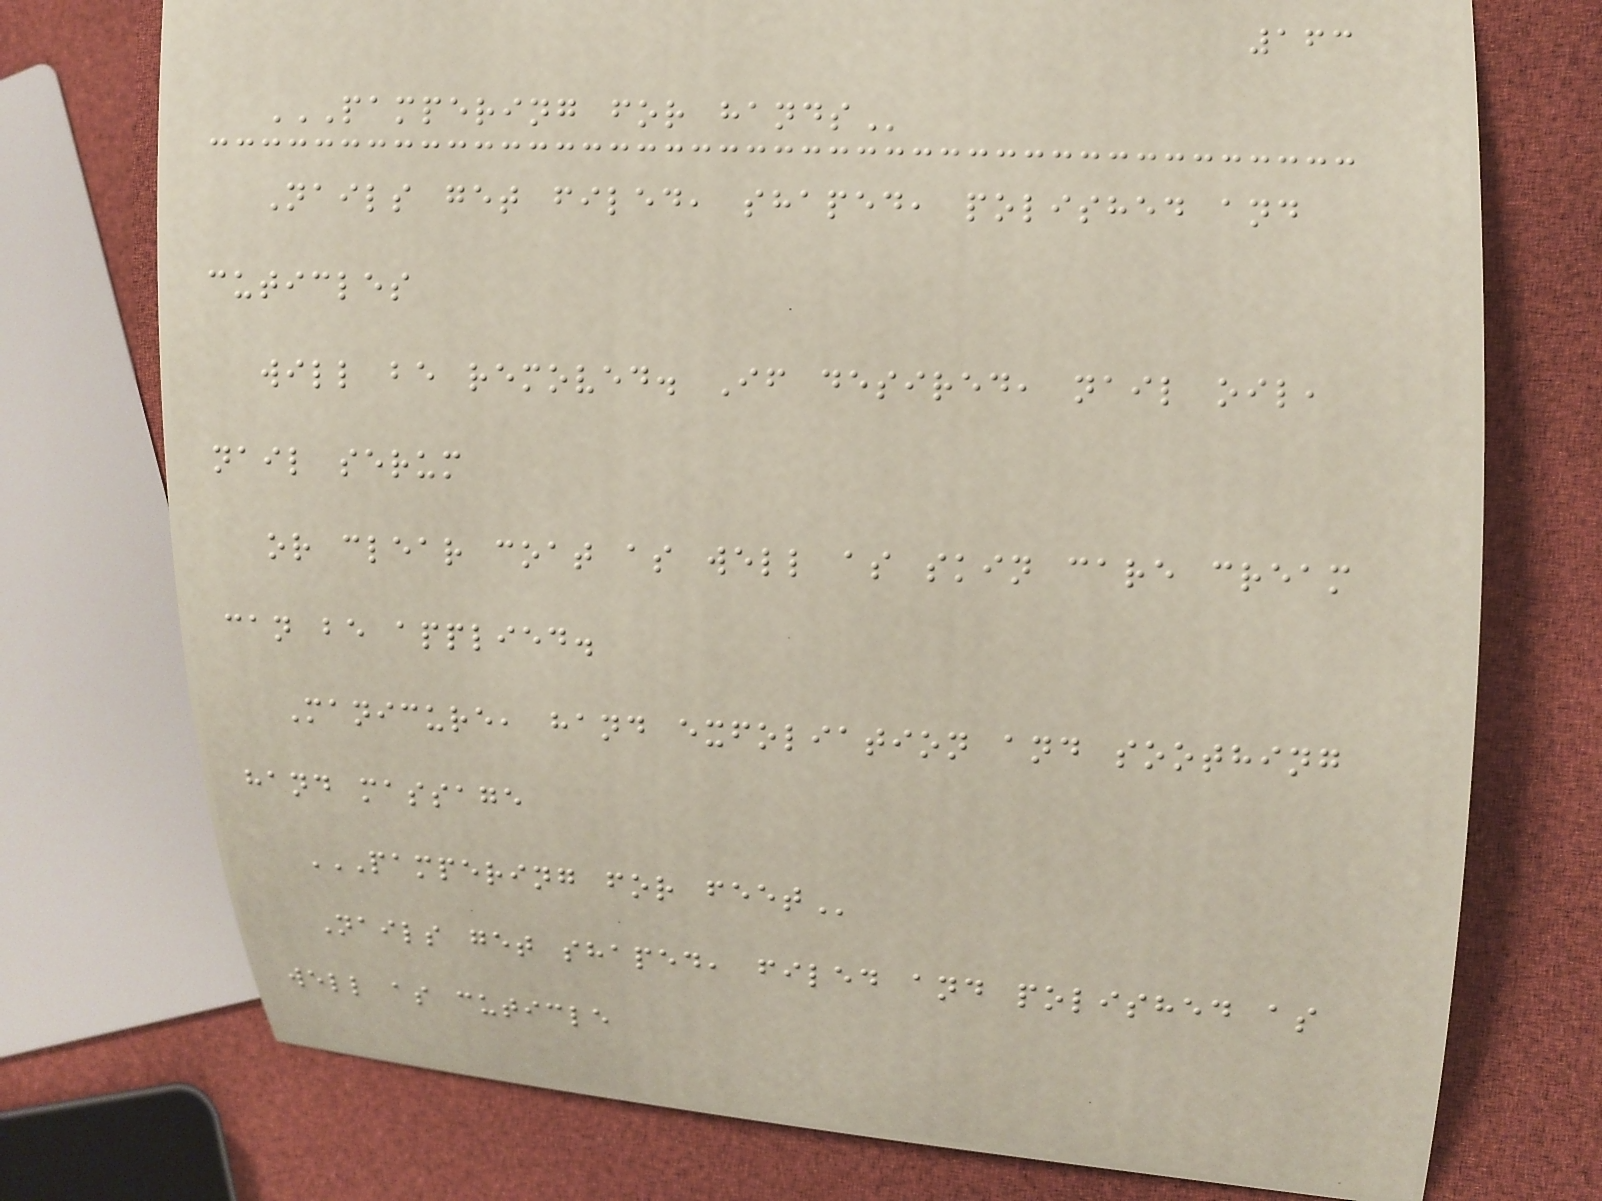163
PAMPERING FOR HANDS
Nails get filed, shaped, polished and
cuticles
will be removed. If desired, nail oil,
nail serum
or clear coat as well as skin care cream
can be applied.
Manicure, hand exfoliation and soothing
hand massage
PAMPERING FOR FEET
Nails get shaped, filed and polished as
well as cuticle
